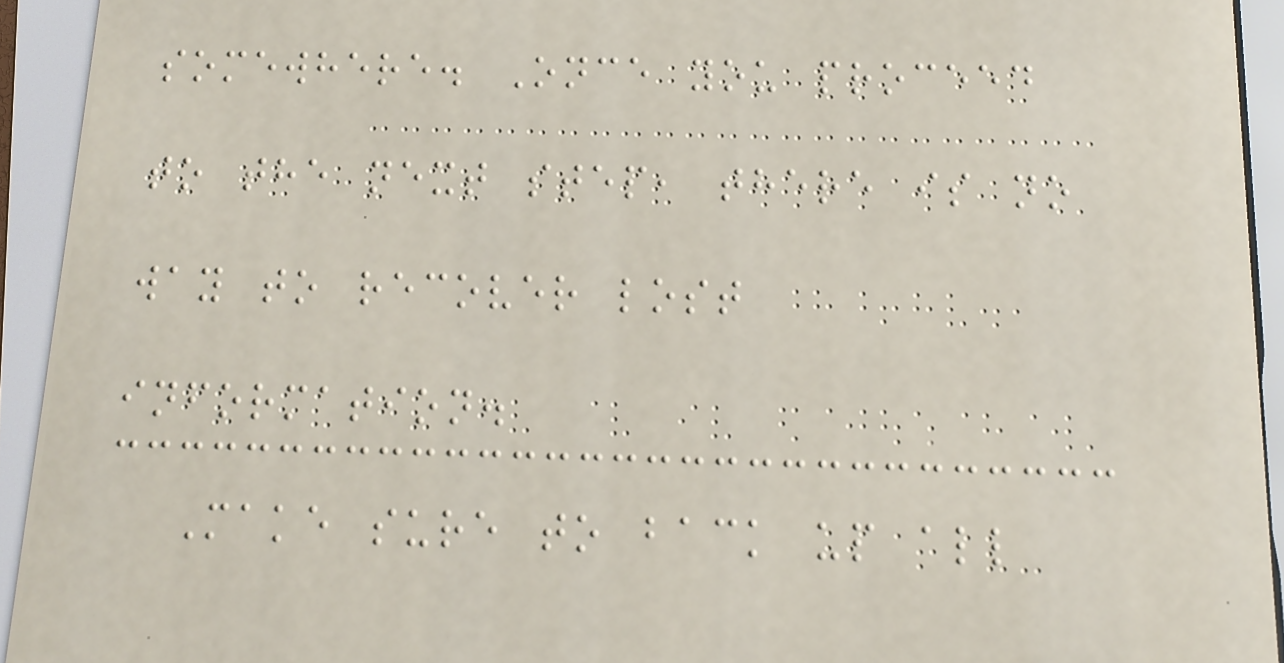somewhere. Once you proceed
to the next step, there is no
way to recover lost
information.
Make sure to back up all
